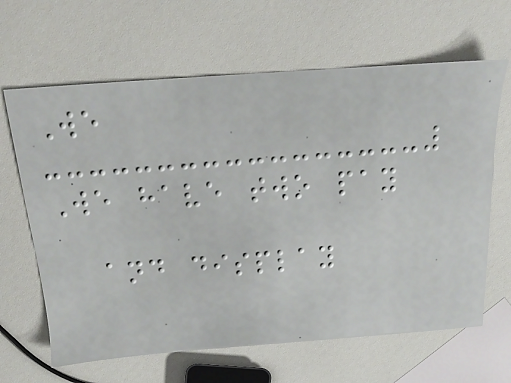We
We have two pay
and display
